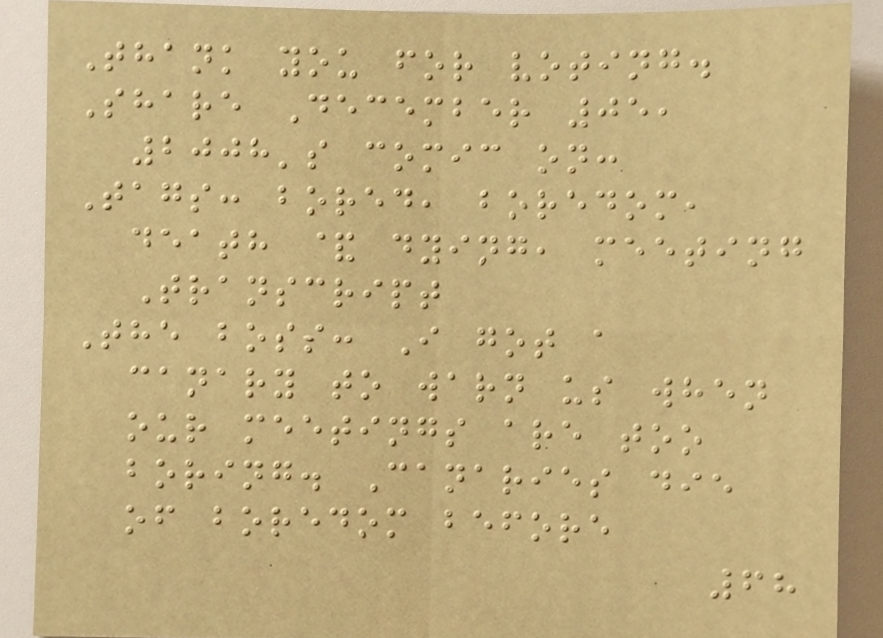Thank you for voting.
Share December 05,
2008's comic on:
Tags: bored, boredom,
death & dying, meeting
Transcript
The boss: I got a
canary to warn us when
our meetings are too
boring. Canaries die
of boredom before
68
